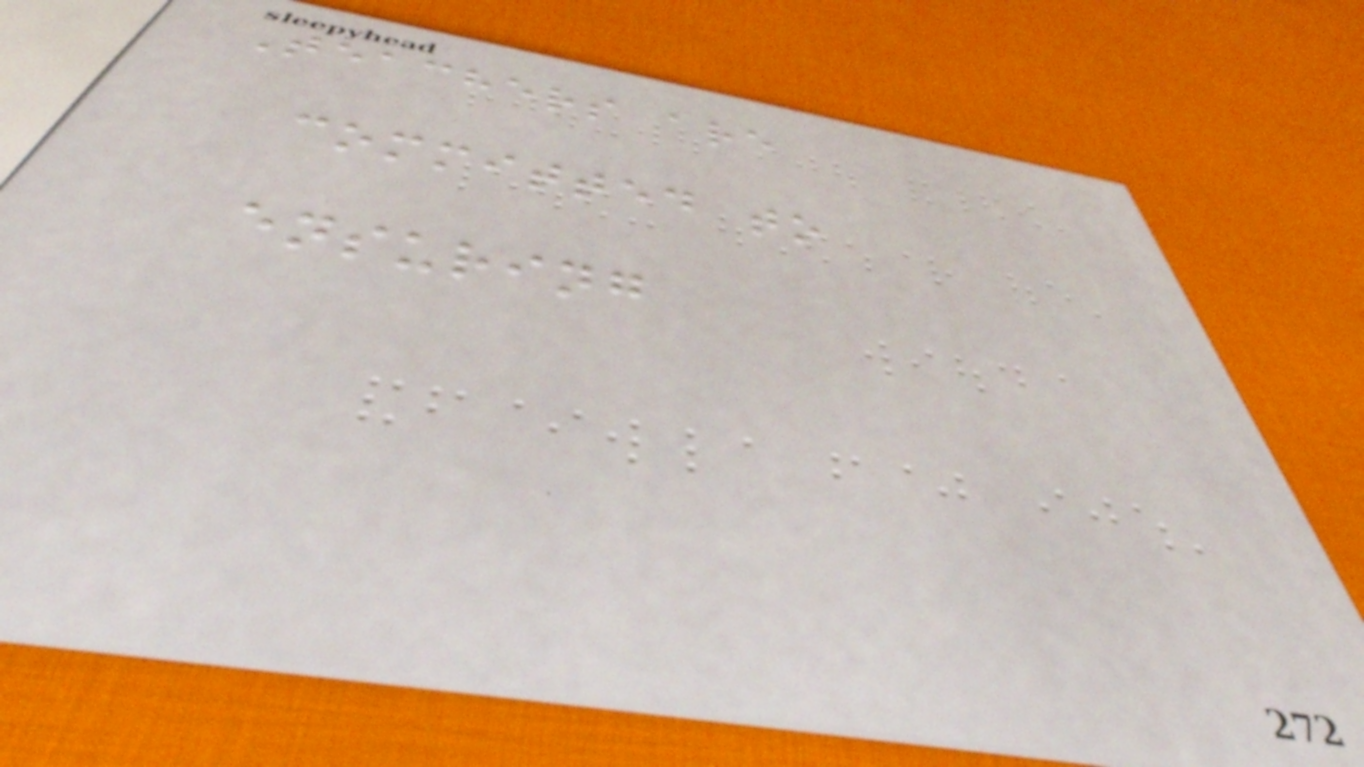Teachers are
committed to
ensuring
